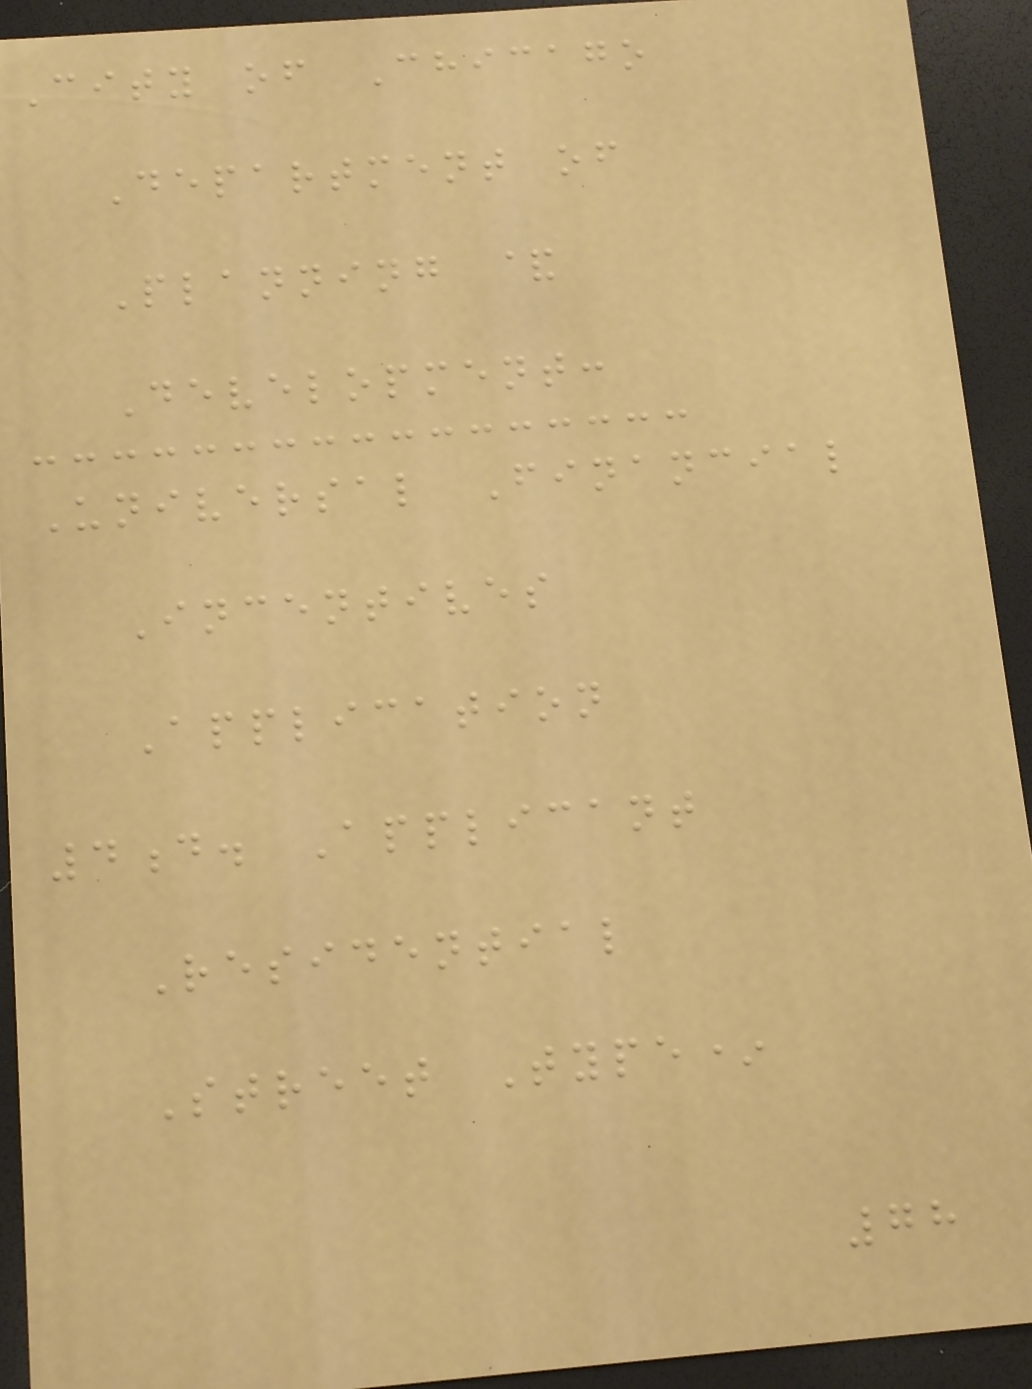City of Chicago
Department of
Planning &
Development:
Universal Financial
Incentives
Application
4d. Applicant
Residential
Street Type*
78
